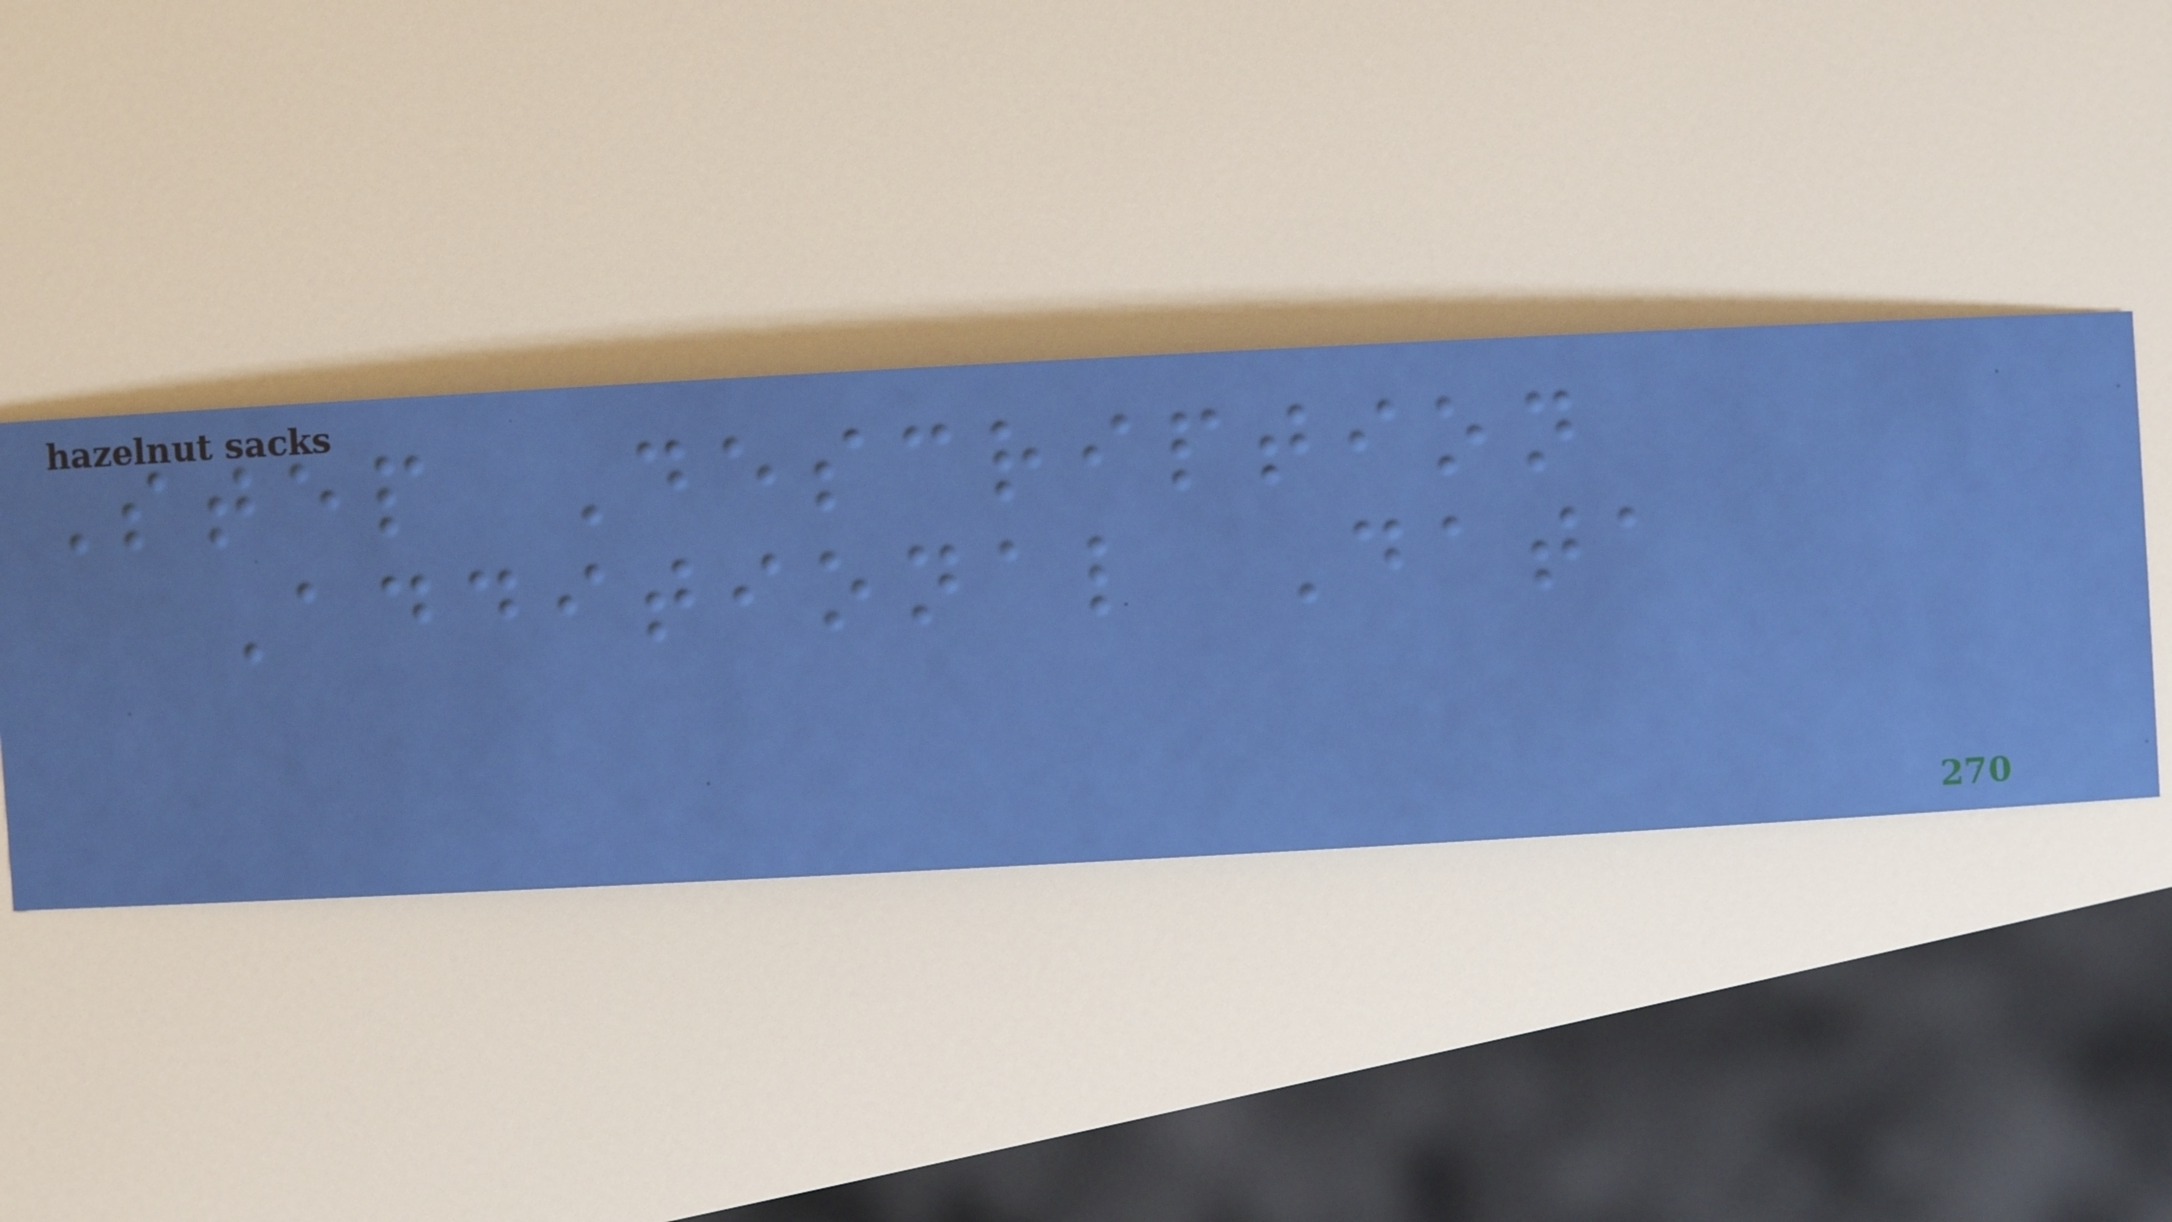Step Description
Additional Data
